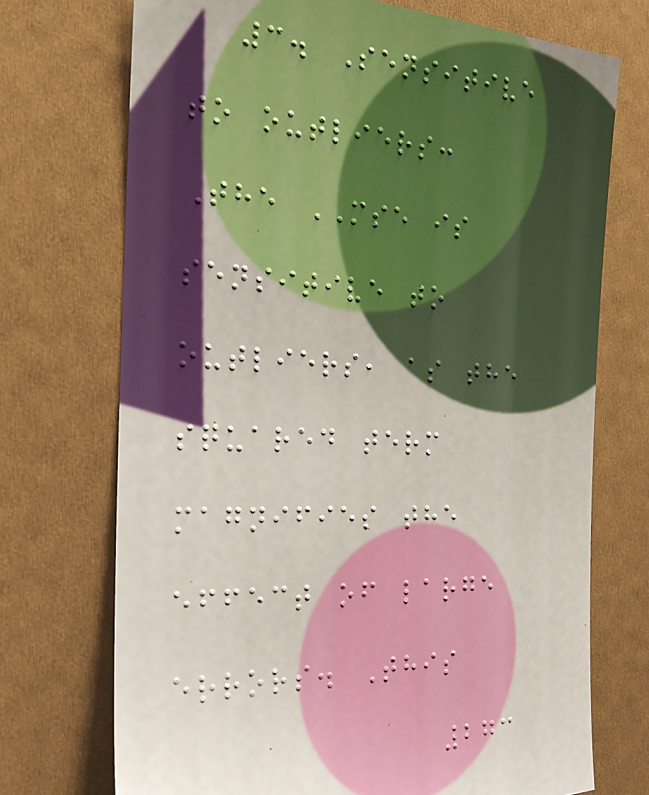3. Sensitive
to outliers:
The MSE is
sensitive to
outliers, as the
squared term
magnifies the
effect of large
errors. This
273
